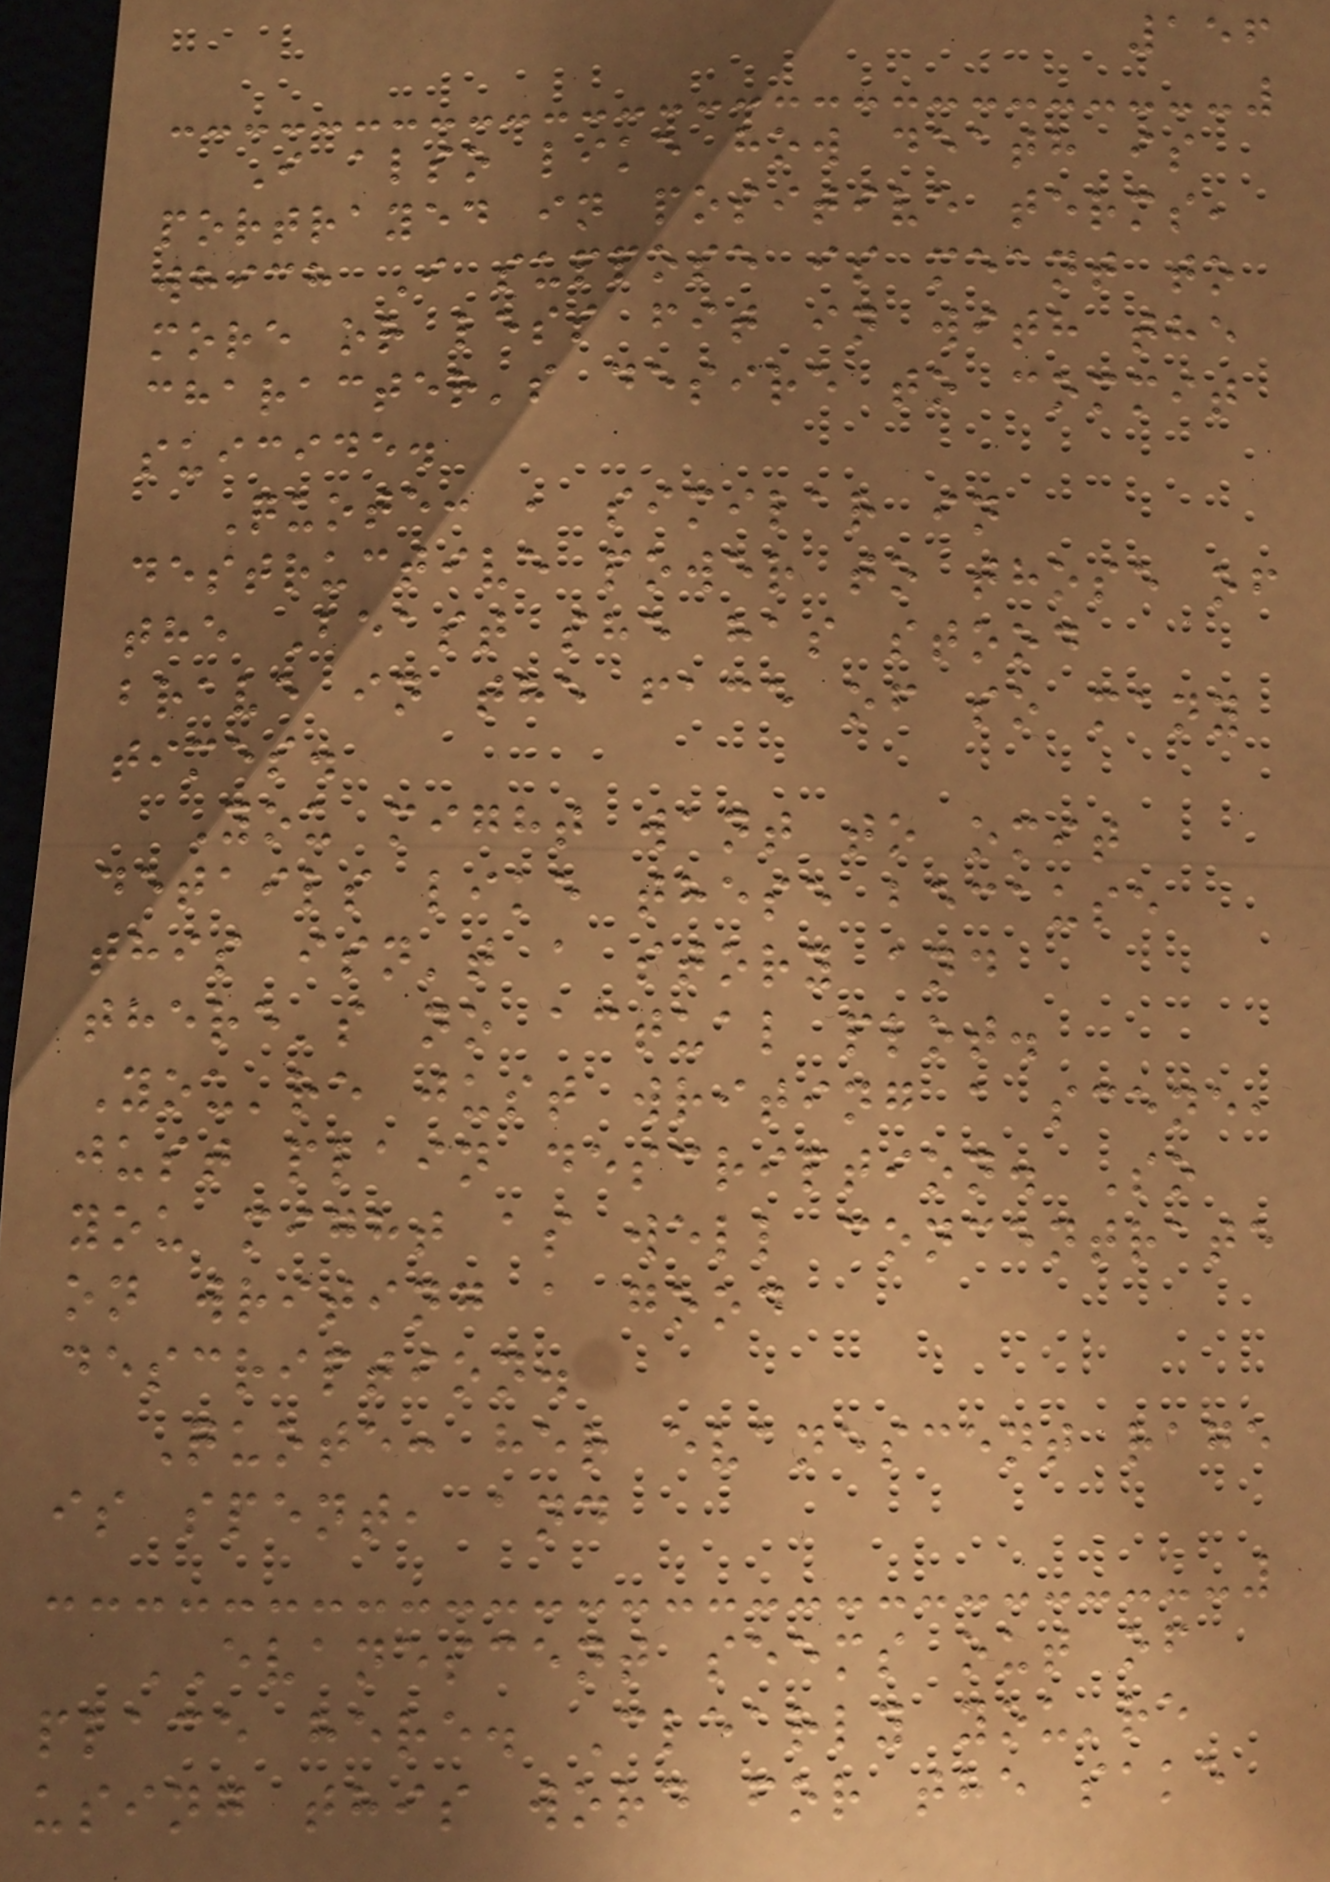156
I also like how death is
portrayed in positive terms,
which I suppose is meant to
more or less fit in with the
character's desire to commit
suicide.
Quote: , similar in
destructive power to those of
the Beast she has stood
brave in the face of so many
times.
You might want to omit
details like these because
this isn't a story and
there's no actual plot.
You're just writing a scene,
just plain description. So
you might as well concentrate
on writing a good
description.
Quote: her evanescent rage
is spent, and
EVANESCENT seems out of
place here. Clearly you're
using this word for the sake
